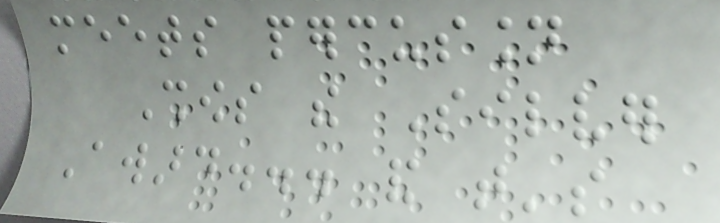meets percussion
Shows the Silver
Award... and that's
